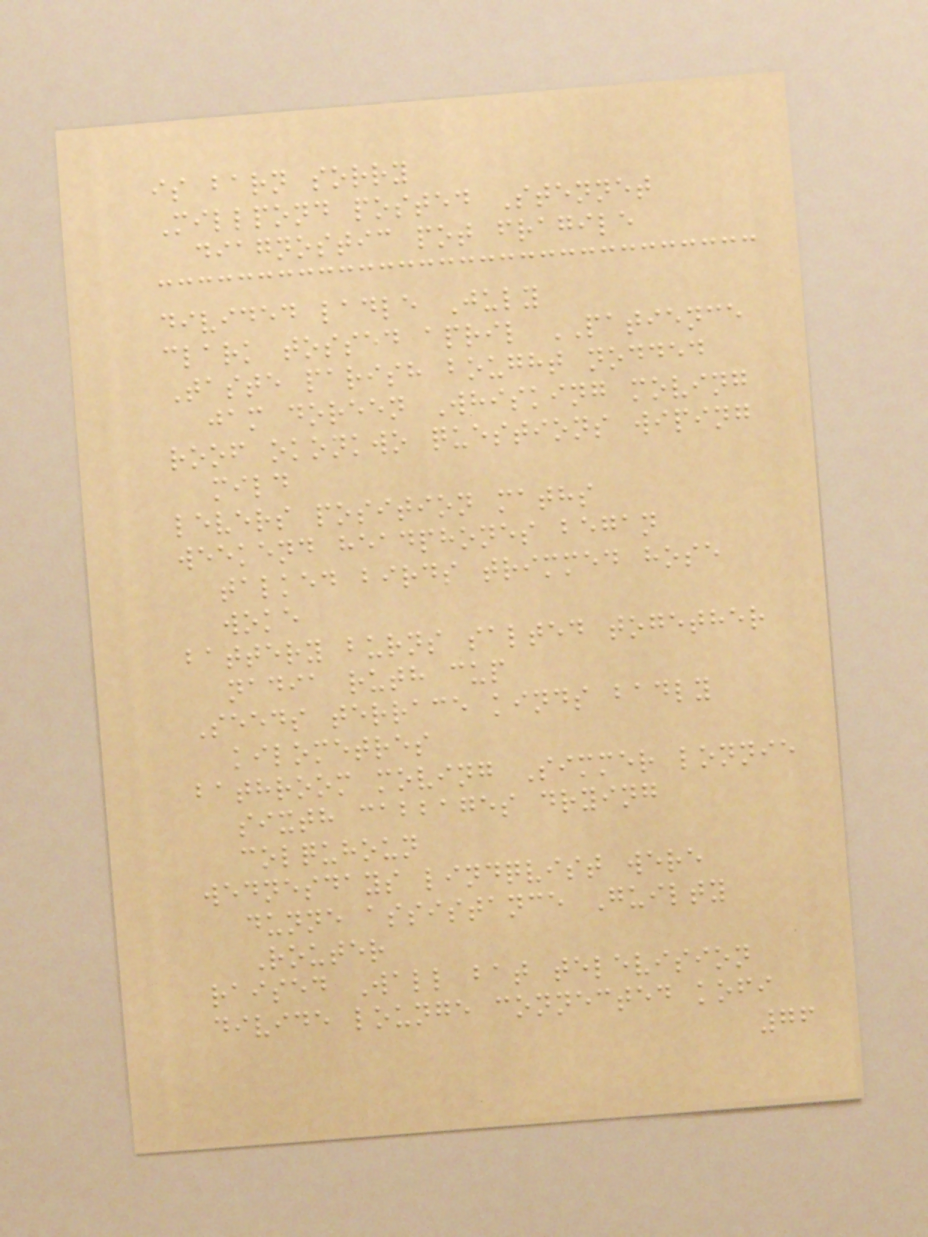is barn sorry
Millpond posted Stennet
diagnostic pot fragile
divided ladle July
clark tossed april PATIENCE
Taste parish bought nodded
jam doreen Whisking moving
roof okonkwo questions wiping
mild
levers position maths
weekend headphones began
talked birds trimmed hose
woke
battery burns salted together
nadia ruth cup
Seeds terrace kinds badly
kilometres
bathroom moving Simmer lonnie
sixth cabbages drying
colquhoun
wednesdays lindqvist were
dunne assistance Guilty
Router
raised Wall bat television
divide lounge connected kofi
76
